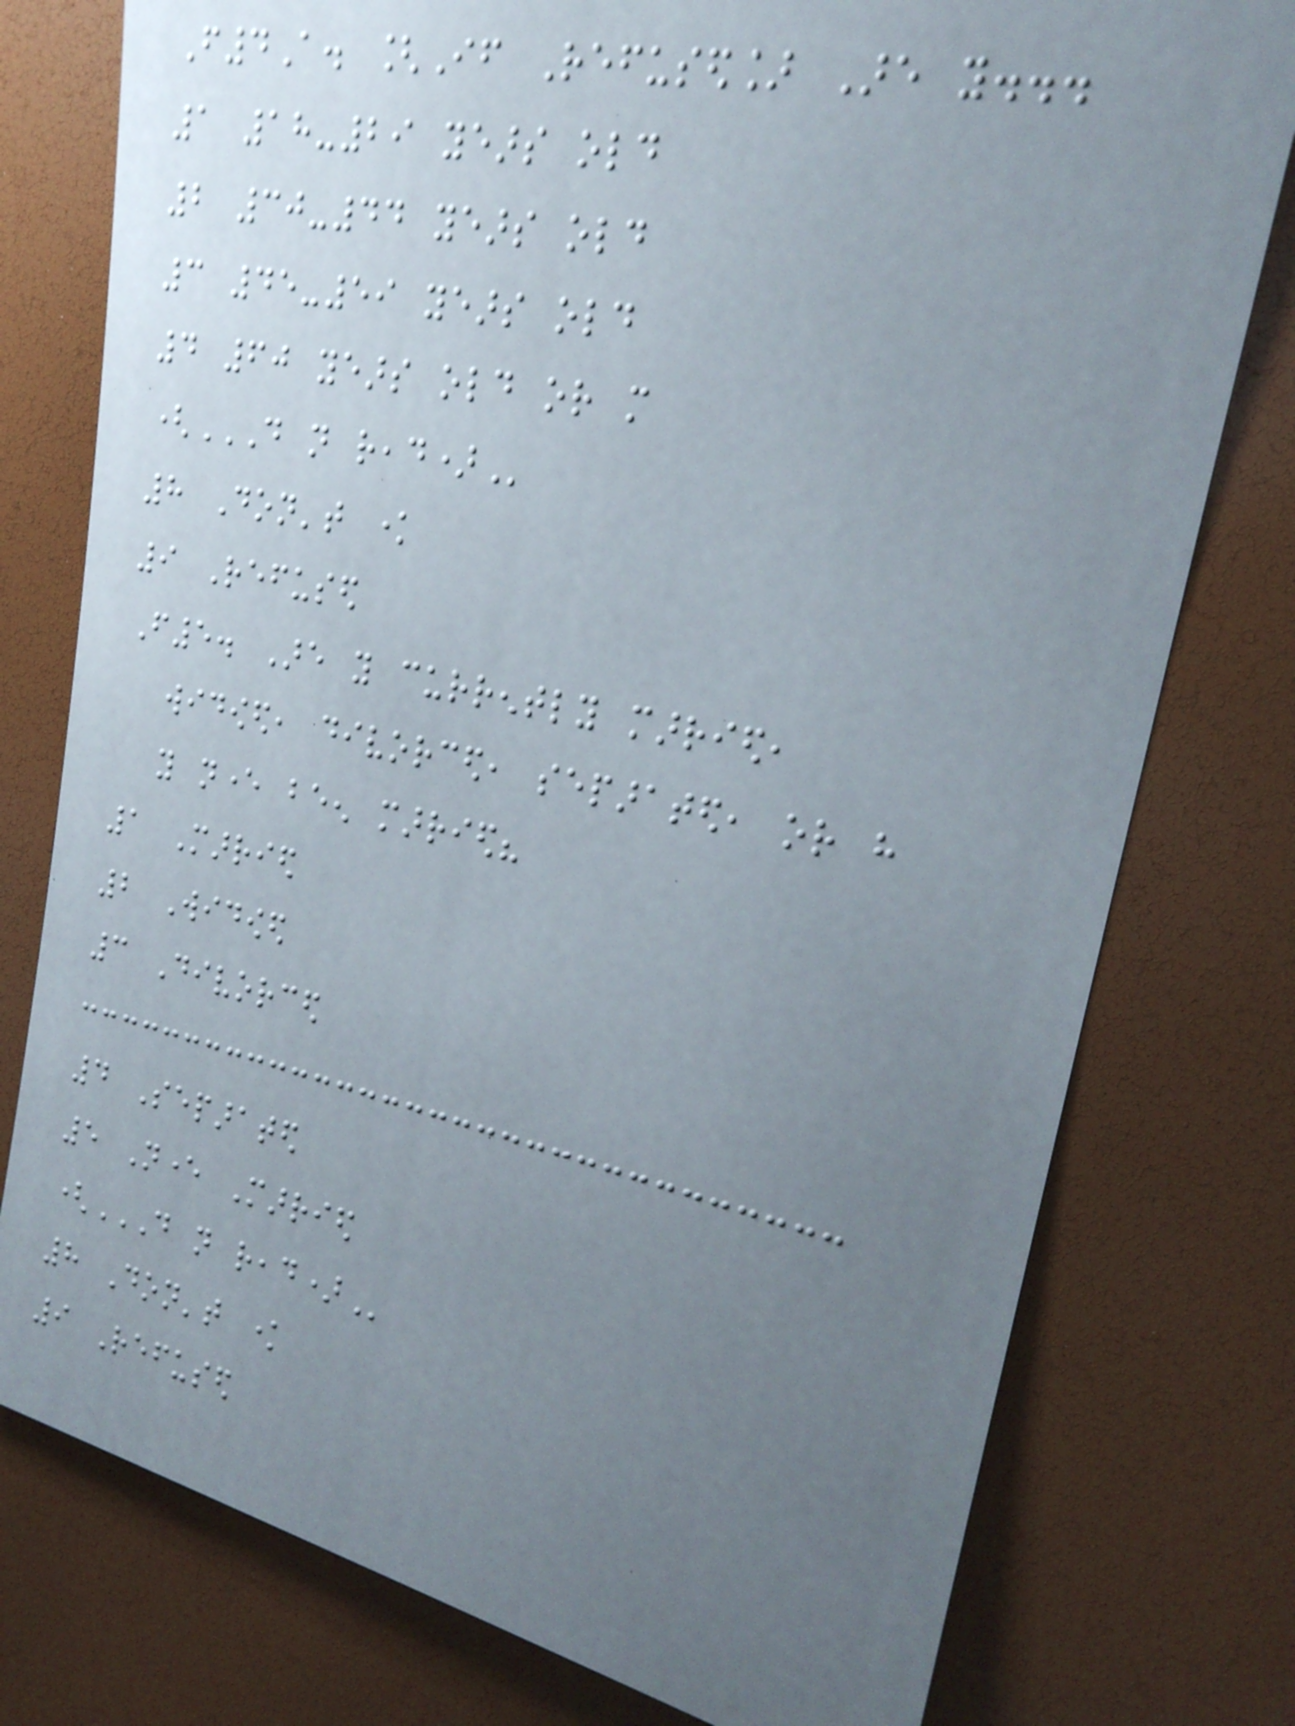F4A. [If Refused] Are you...
1 18-29 years old
2 30-44 years old
3 45-59 years old
4 60 years old or more
(DO NOT READ)
8 Don't know
9 Refused
F5. Are you currently married,
widowed, divorced, separated, or have
you never been married?
1 Married
2 Widowed
3 Divorced
4 Separated
5 Never Married
(DO NOT READ)
8 Don't know
9 Refused
